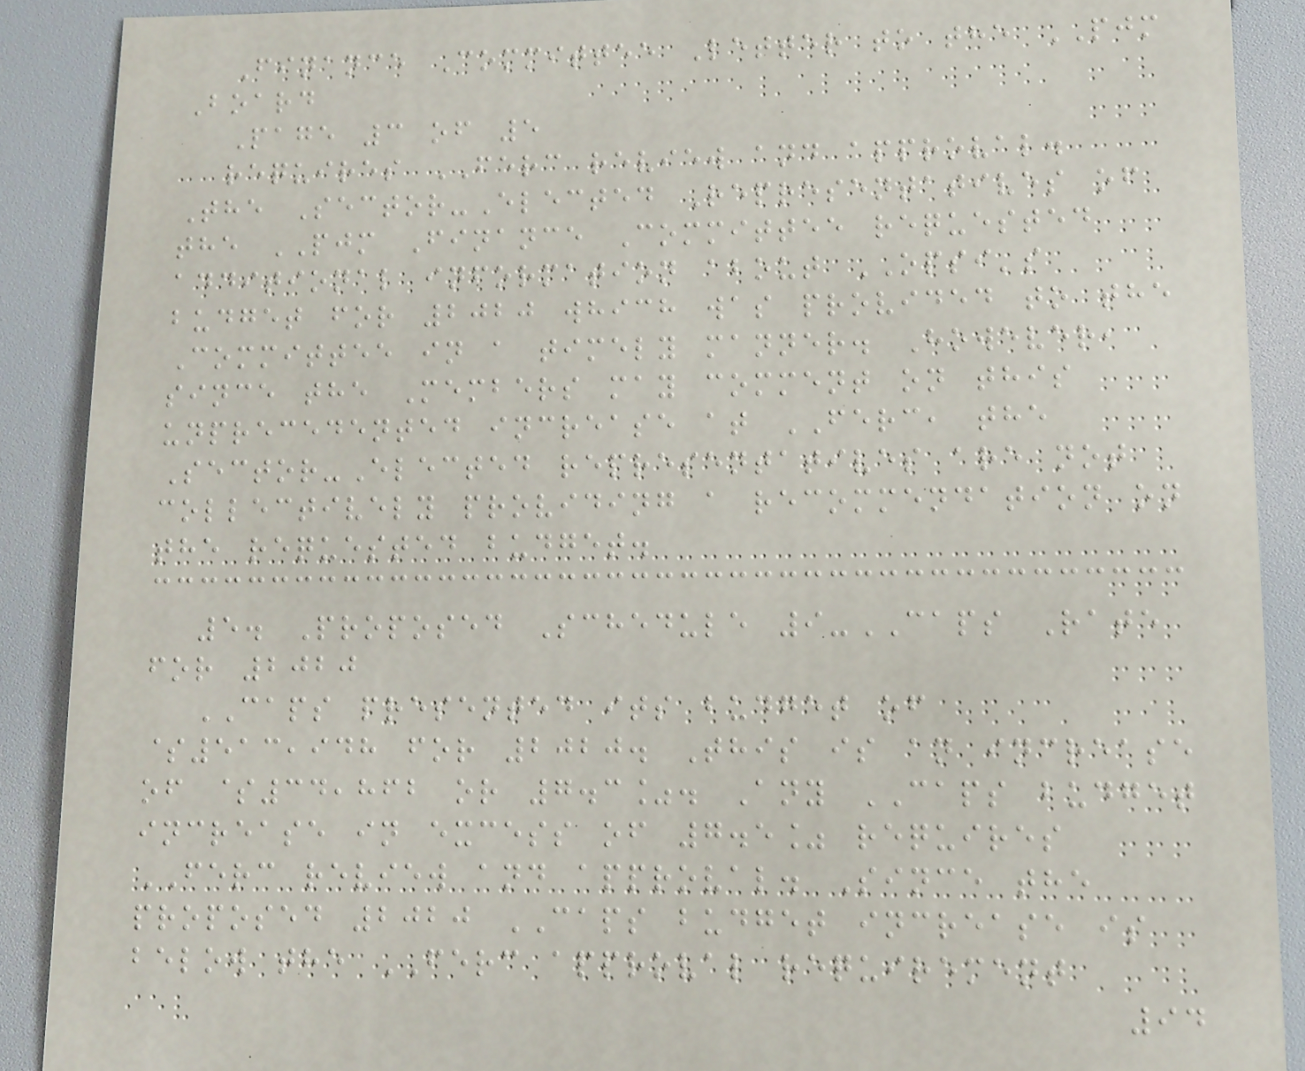Finance Committee Letter to the PJM
Board
Page 3 of 5
requires FERC review and approval.
The Sector-Elected Representatives of
the PJM Finance Committee requested
additional information about OPSI's
budget for 2020 which was provided to the
Committee in a timely manner. However,
since the Members may comment on this
unprecedented increase at FERC, the
Sector-Elected representatives are not
collectively providing a recommendation on
the requested budget.
5. Proposed Schedule 9-CAPS Rate
for 2020
CAPS presented its budget of
$513,948 for 2020. This is an increase
of $34,862 or 7.3%. Any CAPS budget
increase in excess of 7.5% requires
FERC review and approval. Since the
proposed 2020 CAPS budget increase is
below the FERC approval requirement
94
